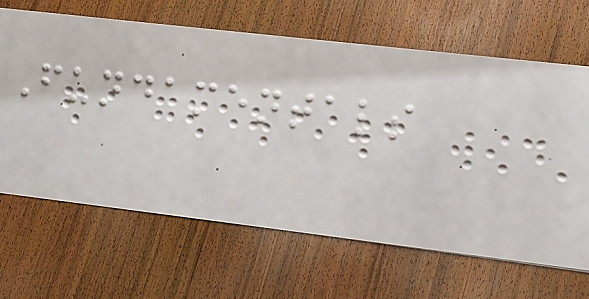Fundamentals
